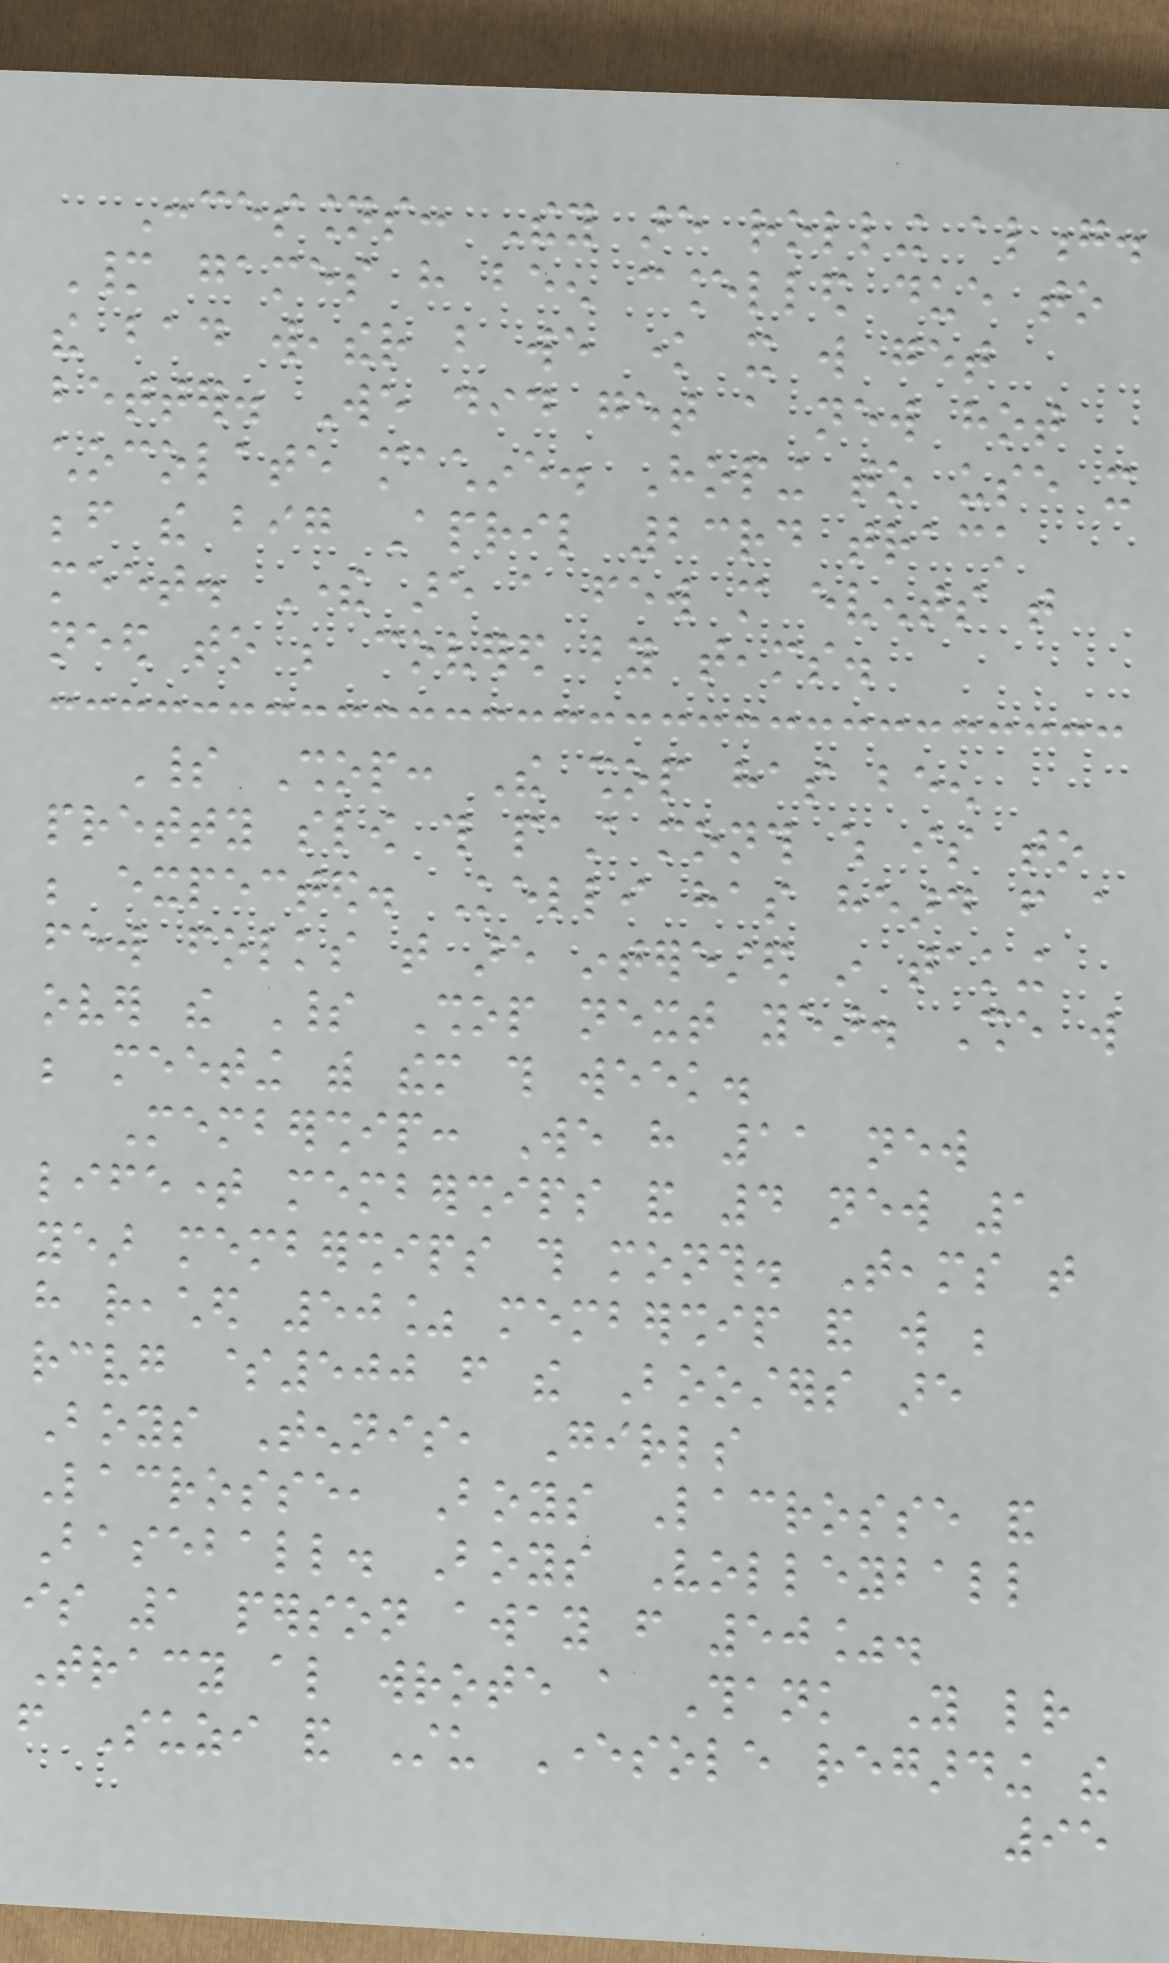Concessions: They are rolling along.
Many games have been cancelled due to
the bad weather but we know it will get
better. We did get a new hot
chocolate machine. Hoping to use it
before the big April 23rd track
meet. There are a few more events that
need to be covered by teams.
Spirit Shop: The shop has been
pretty slow this past month which is to
be expected. Kelli has heard from a
few folks that are interested in taking
over the Spirit Shop next year. She will
be meeting with them this week.
Membership: We have 11 new
lifetime memberships and 4 new 1
year memberships this month. Teams that
have reached 50% membership and will be
receiving $500 from the Boosters are
Boys Tennis, Girls
Lacrosse, Boys Lacrosse and
Baseball. Boys Volleyball
is 1 person away from 50%.
Tracy also wrote a Thank You letter
from Suzi and Stu Eversole regarding the
95
